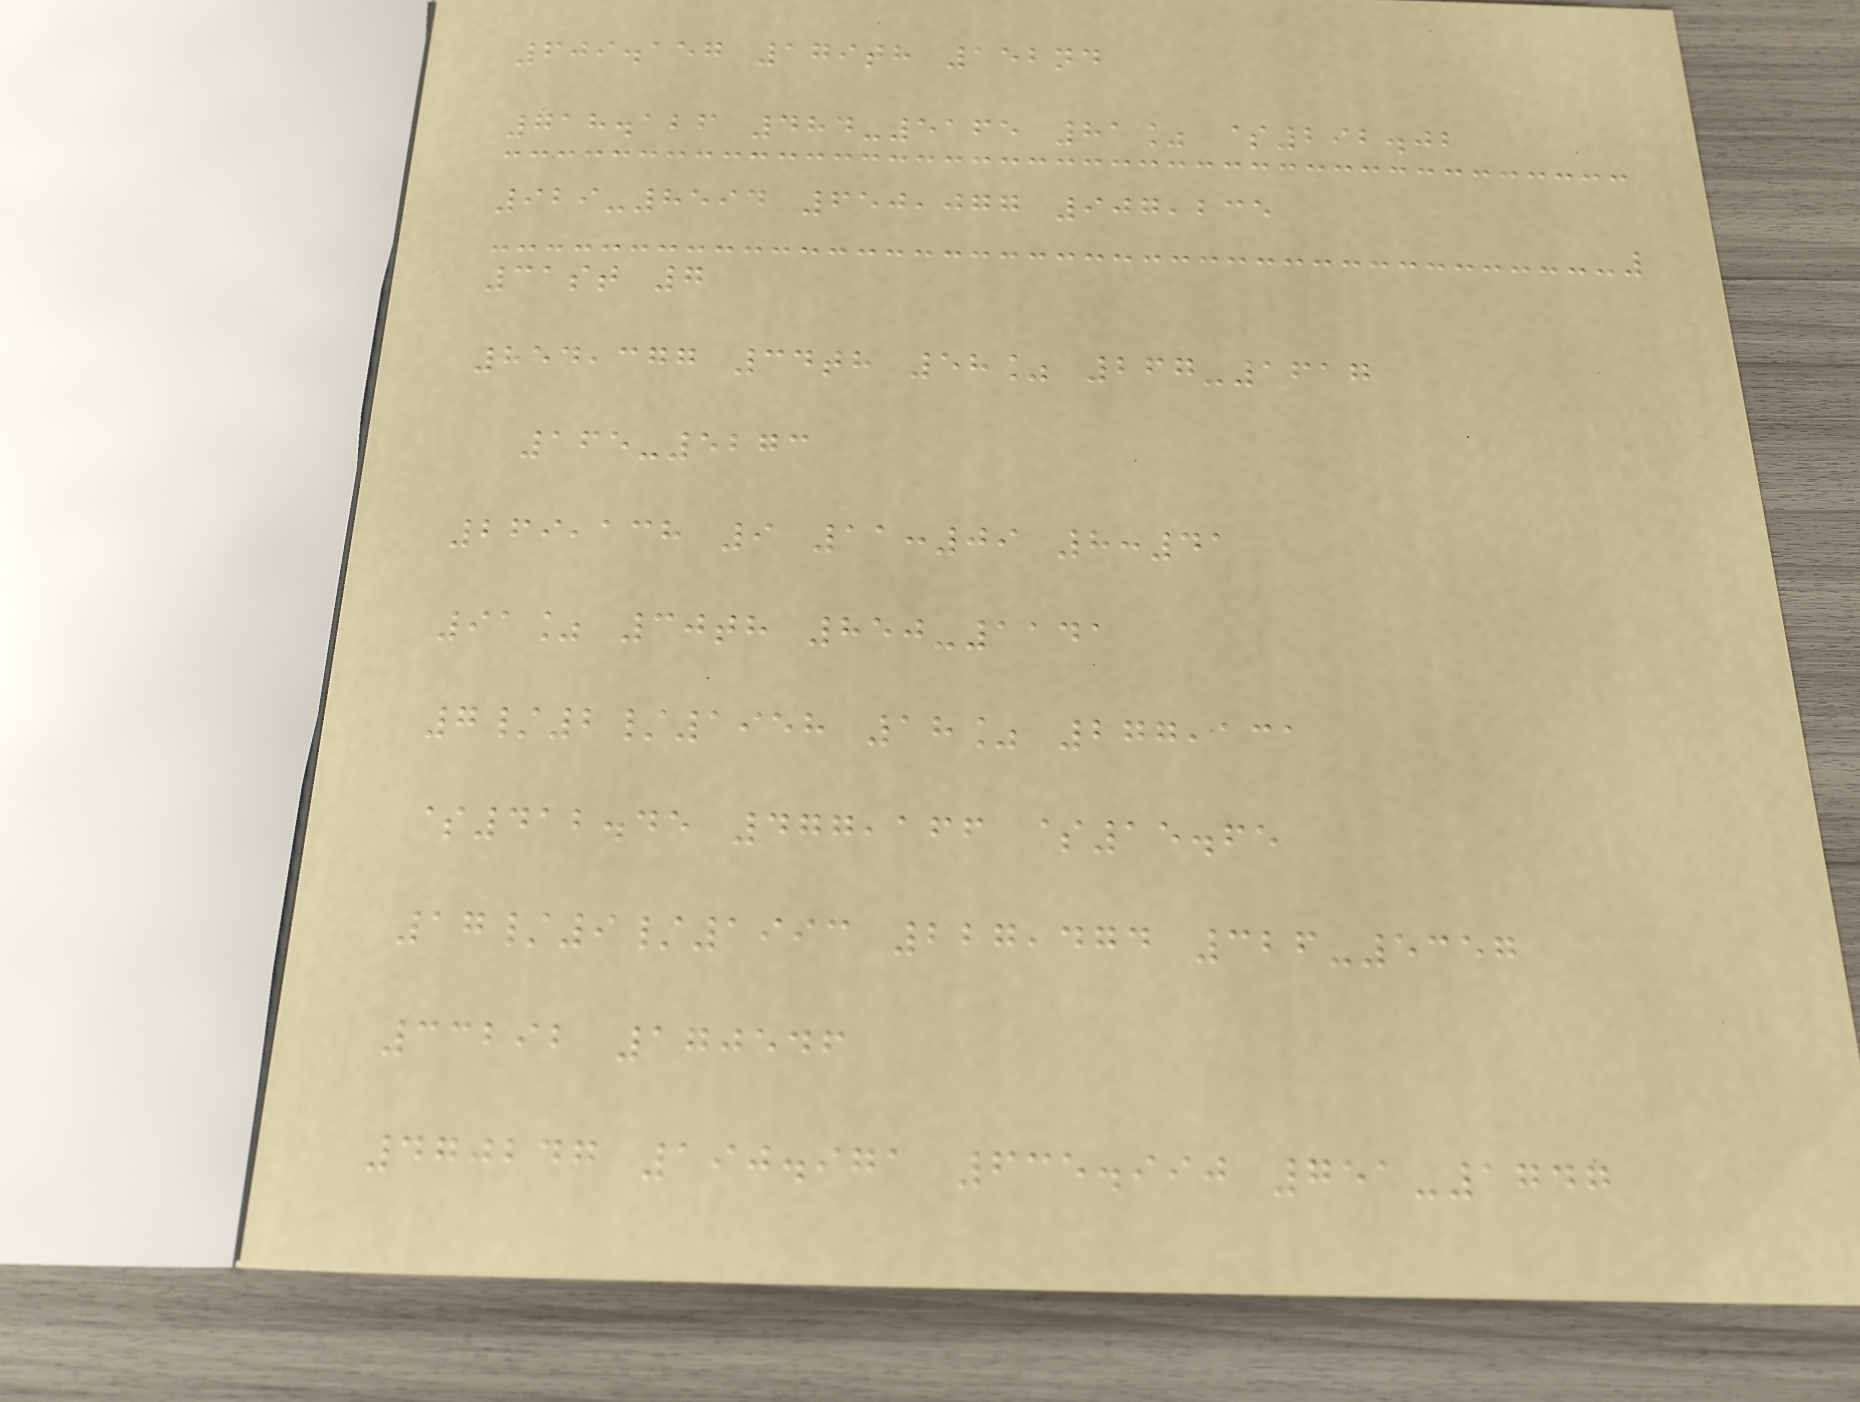609.157 179th 152nd
718.126 484-5165 81% $292.02
929-8594 650,077 907,235
31st 7
854,377 34th 58% 267-1617
165-5273
269,138 9 11:09 8:41
91% 30th 850-1141
7/2/1958 18% 277,131
$412.45 477,166 $15.65
17/9/1993 227,474 326-5357
33292 170546
470247 190.971 635.990 751-1747
